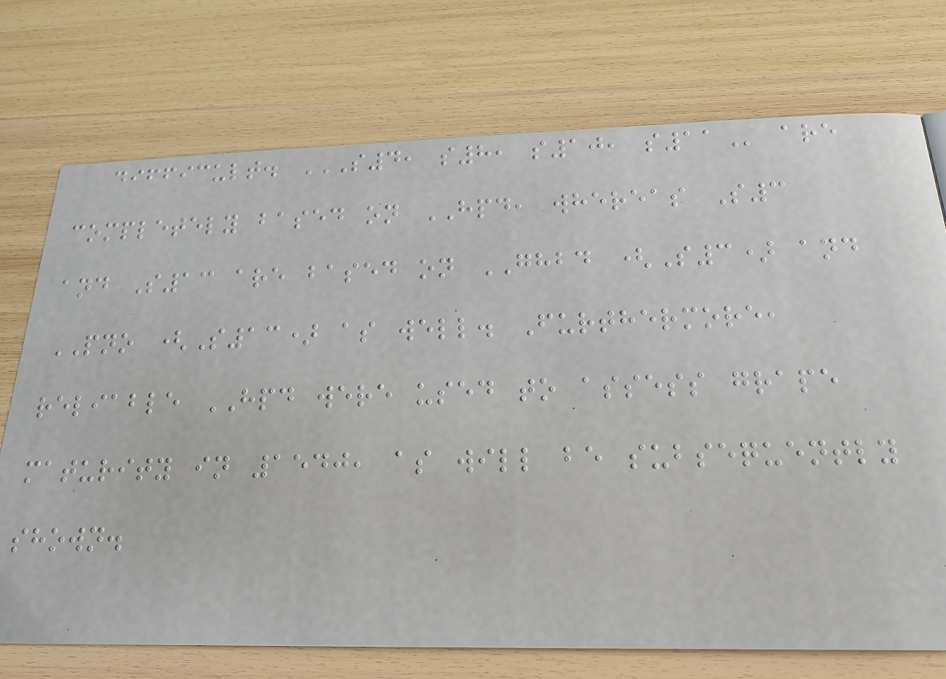difficult. S4, S8, S10, S11 are
completely based on HPD, whereas S3
and S13 are based on GHBD (S3) and
PNO (S13) as well. Furthermore,
reliable HPD were used to assess grape
maturity in 1540, as will be subsequently
shown.
